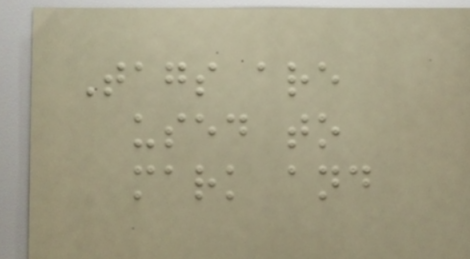Tags are
used to
mark and
